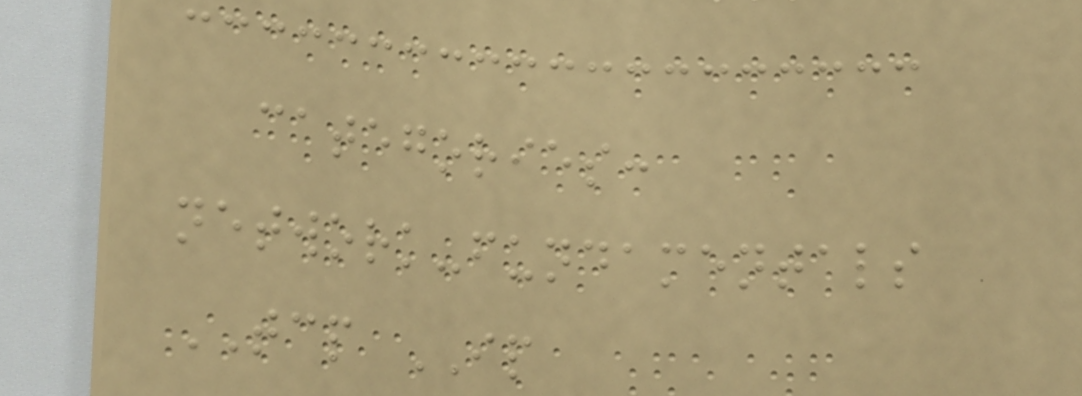categories:
network-fundamentals
TCP IP
